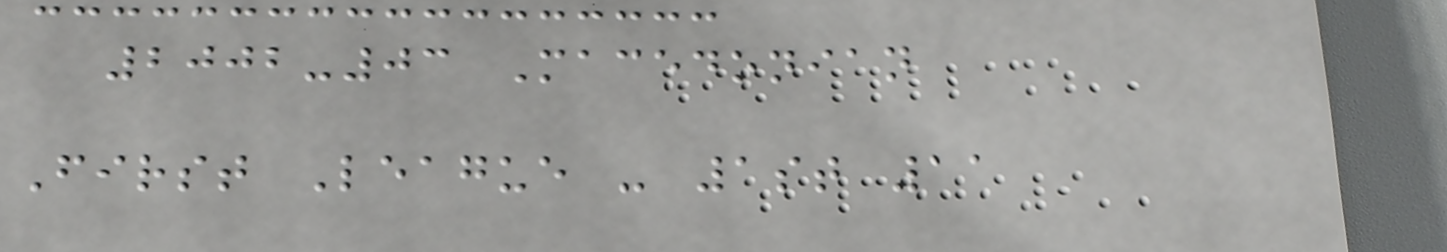2002-03 Macedonian
First League - 1st 11
